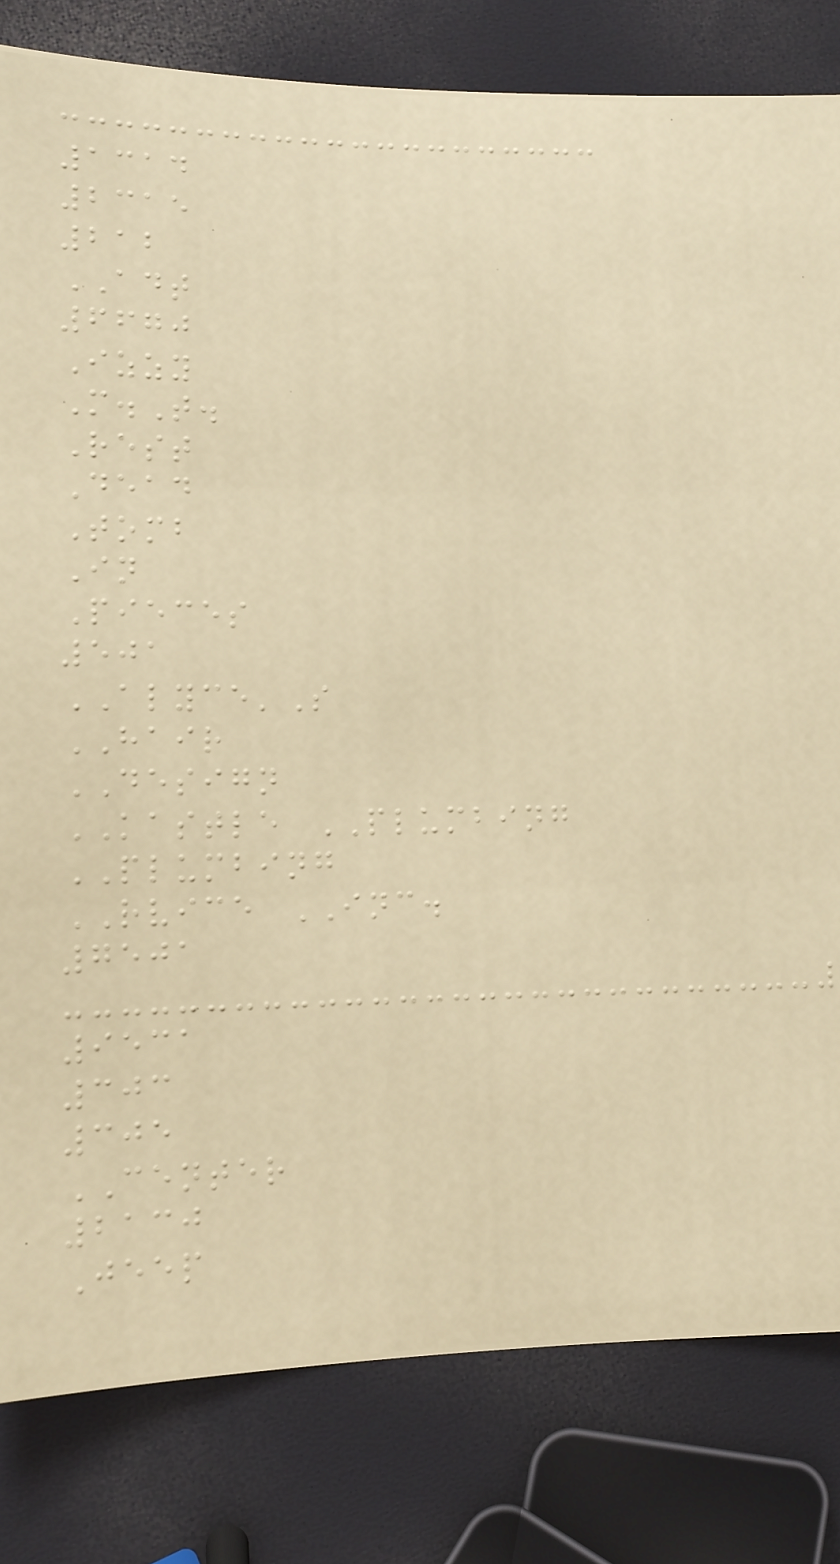1314
2315
212
ADT
6670
Izzy
M.T.
Rest
Dead
Tomb
In
Pieces
501
ALYCE'S
HAIR
DESIGN
KASTLE PLUMBING
PLUMBING
RVICE INC.
7501
9531
303
305
CENTER
2130
Jeep
